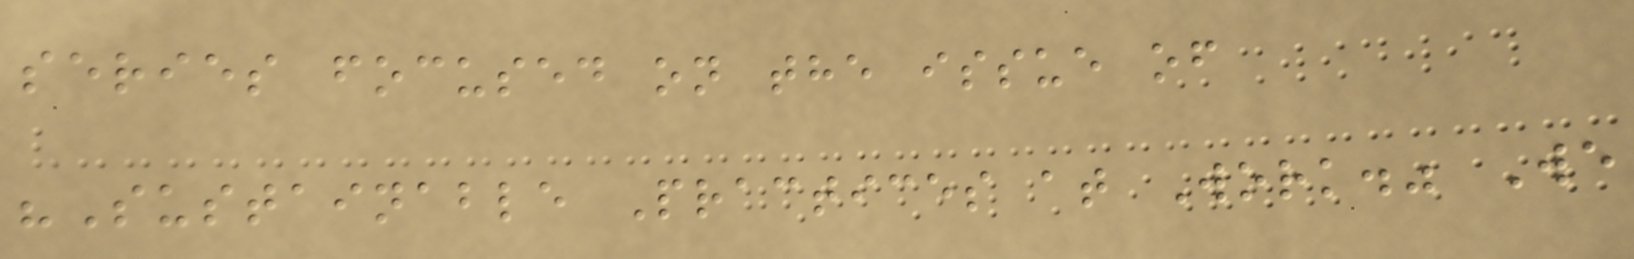series focused on the issue of
"Sustainable Practices at Work." We
